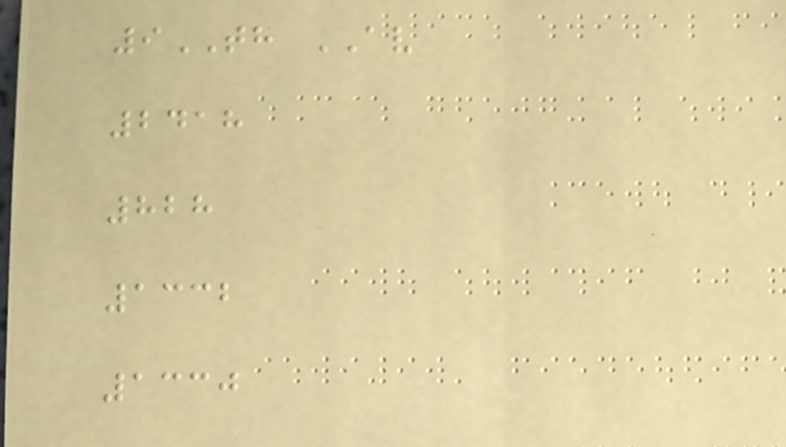9TH AV
2418
828
1332
1330
